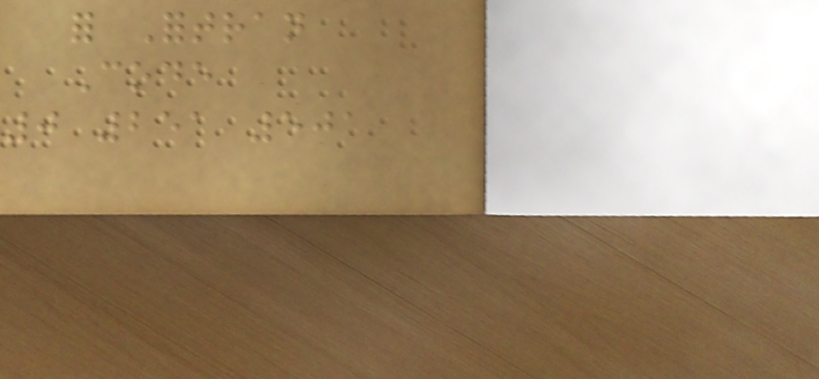for Fortran
Code
0 251 501
